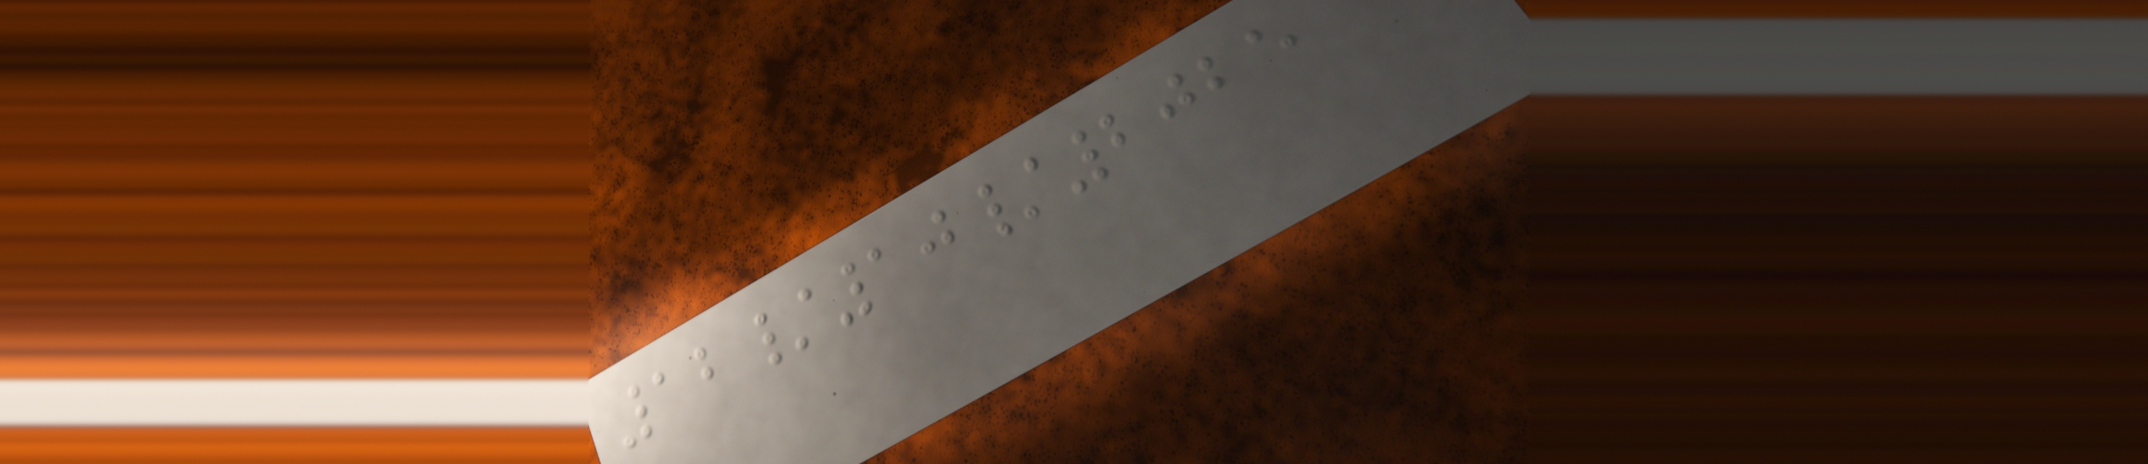12/10/2025
